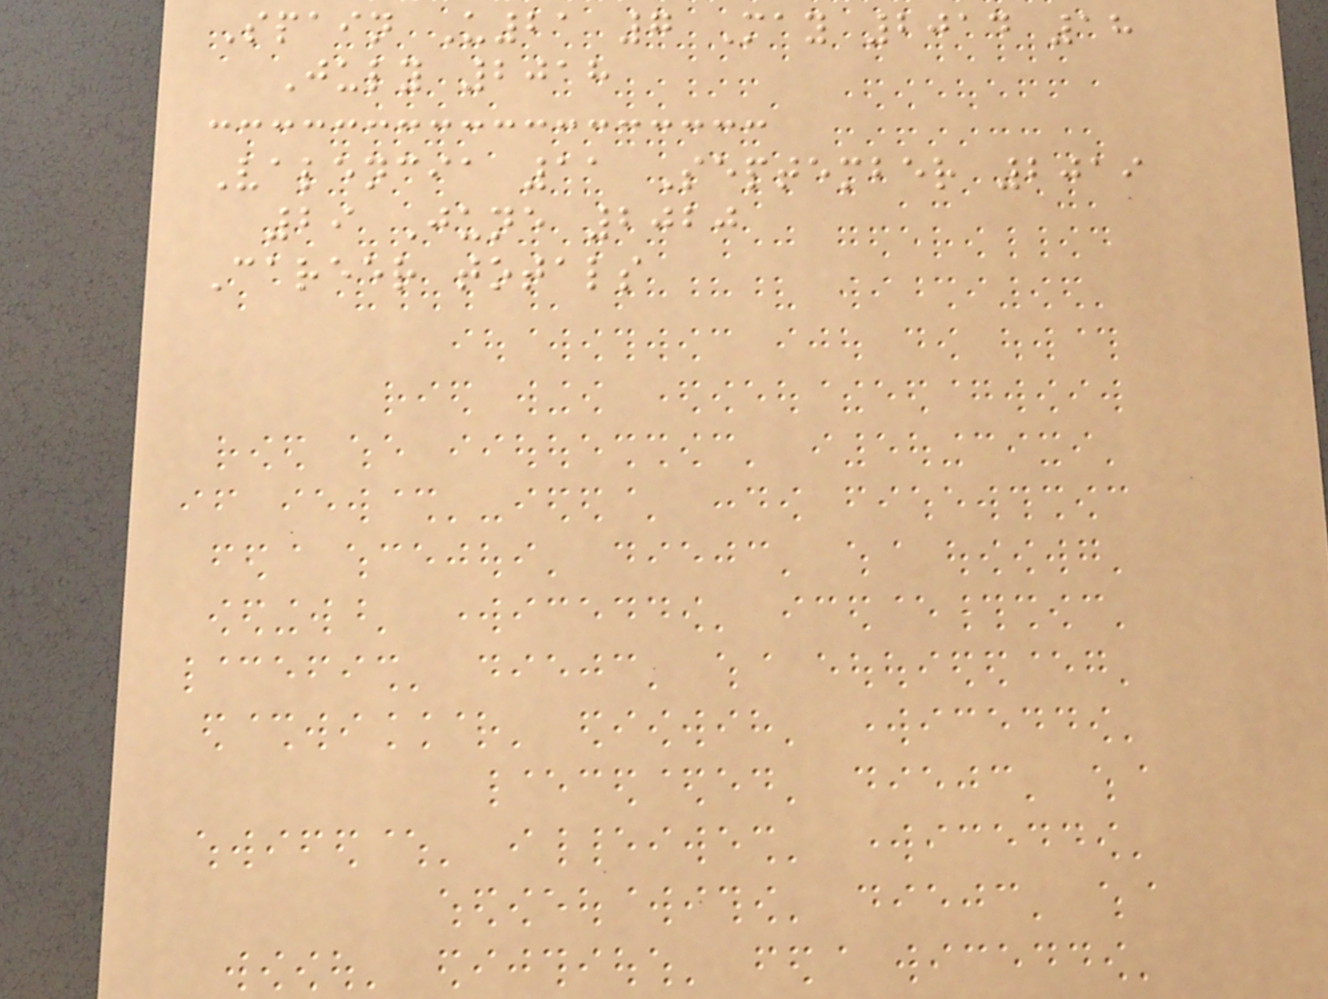Spain U21 7 May 2014 18
July 2018
Valencia 11 September 2019
29 June 2020
Career totals
